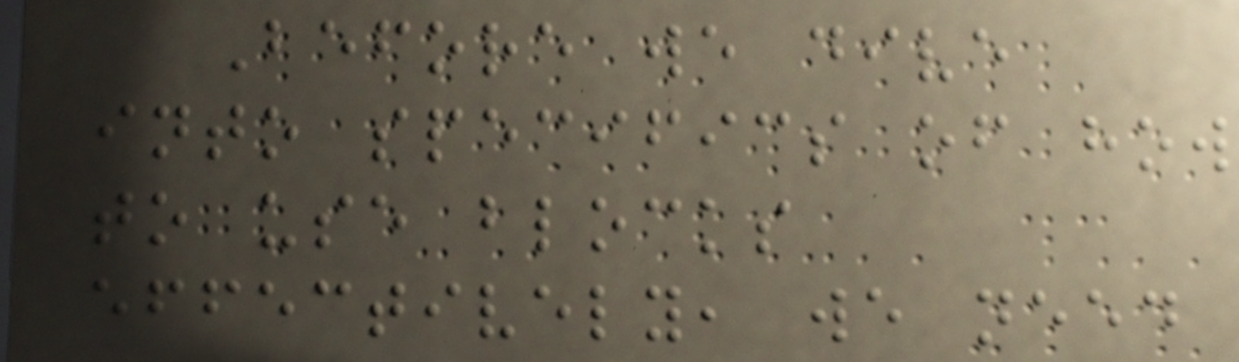Before we dive
into specifics of how
to use blocks
effectively, we need
